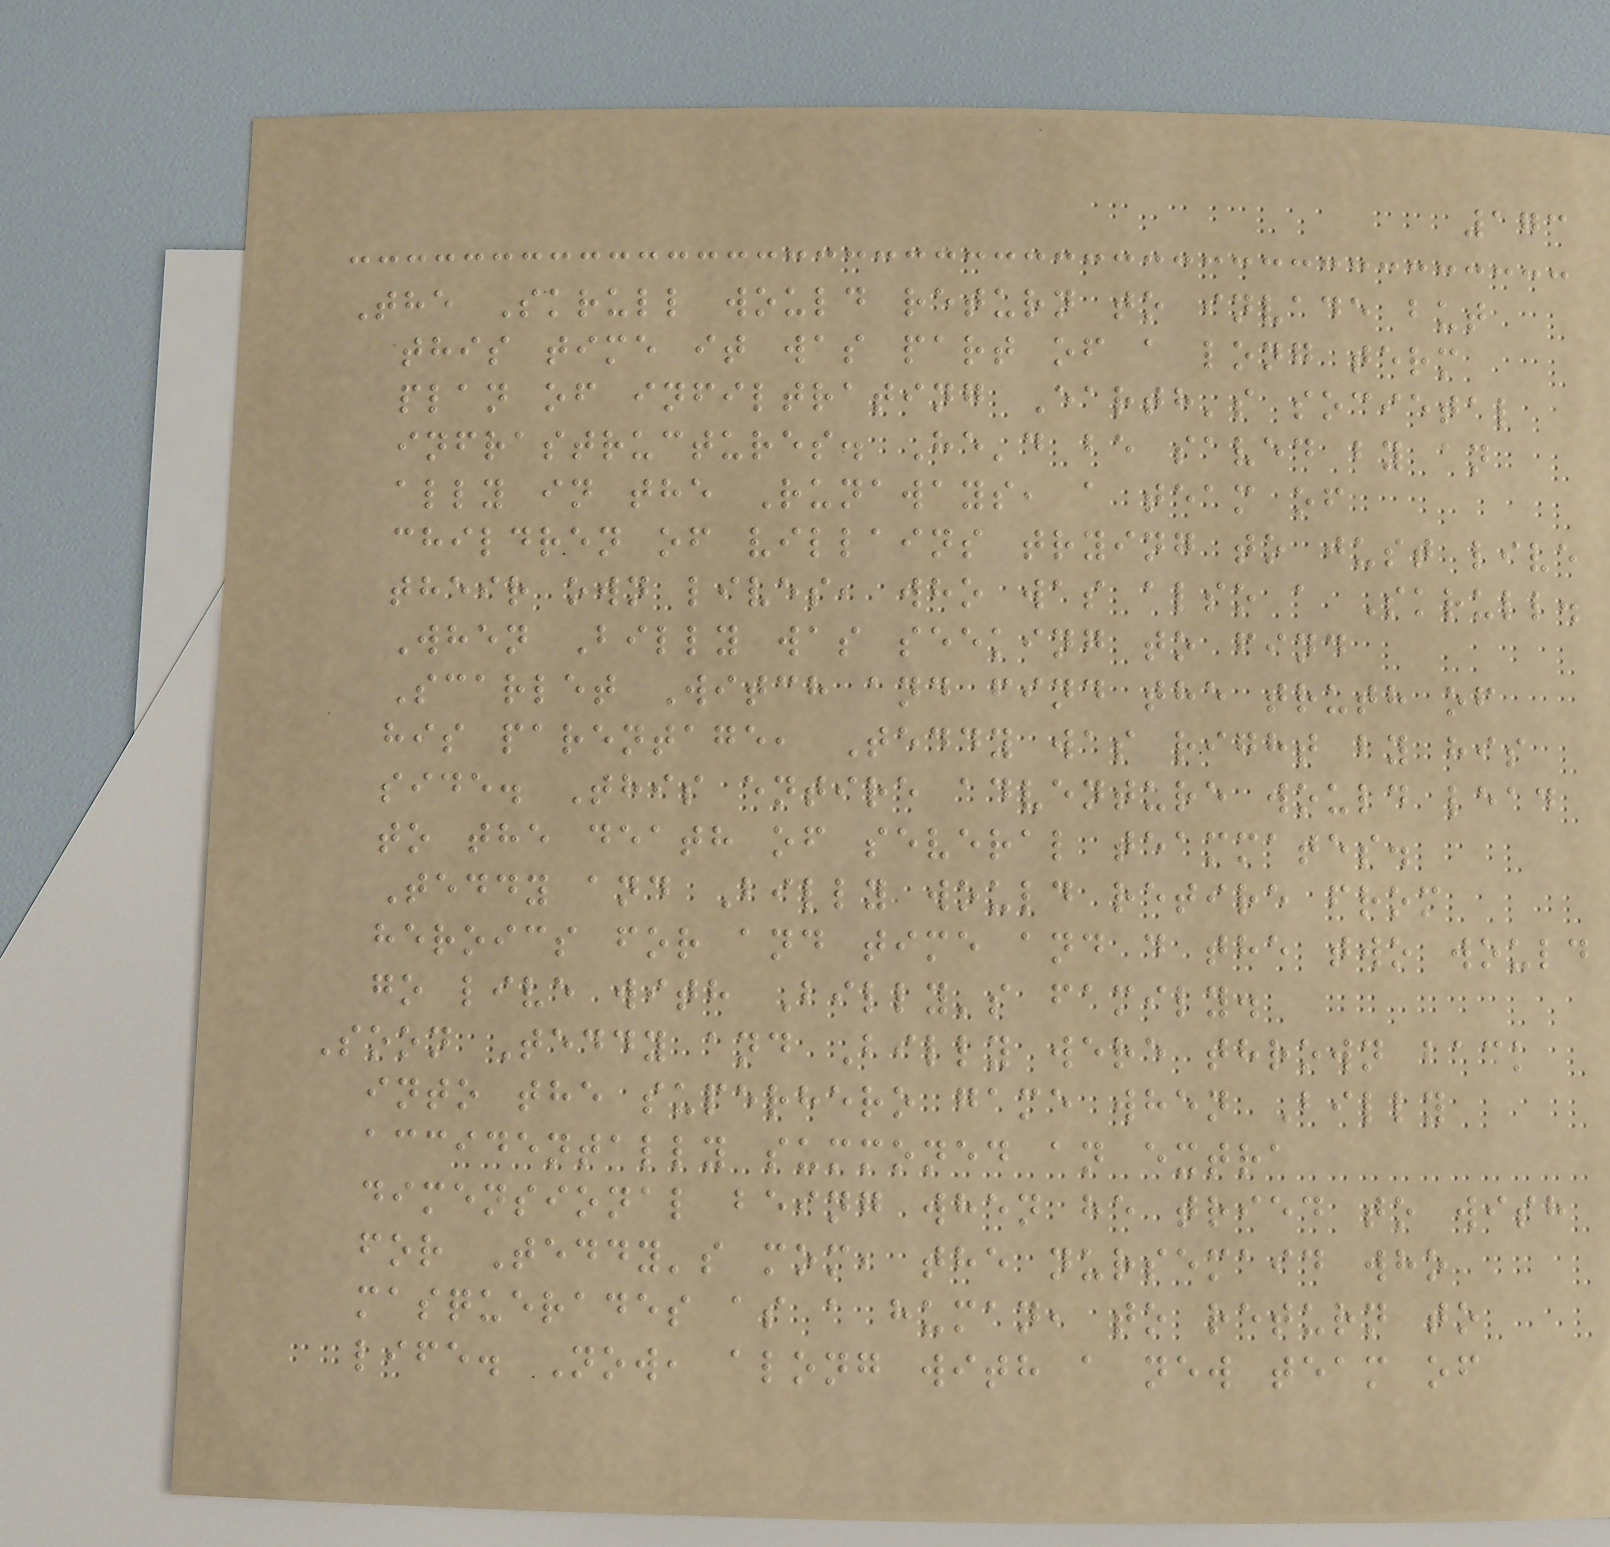173
The Skrull would return to invade but
this time it was part of a long term
plan of infiltrating Earth's societal
infrastructures. He'd be saved by an
ally in the Runaways, a team of
children of villains trying to just live
their own lives, who was also a Skrull.
When Billy was seeking to find
Scarlet Witch and find the truth of
his parentage, Teddy was right by his
side. This entire adventure would lead
to the death of several teammates.
Teddy and Billy would retire from
heroics for and time and d the two would
go live with Billy's family.
Soon Teddy and Billy were thrown back
into the superhero game when Billy
accidentally summoned an extra
dimensional being when he tried to wish
for Teddy's mom, the nursemaid who
masquerades as a human, to return to
life. Now, along with a new team of
